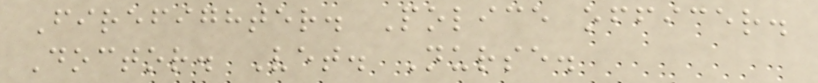Firefighter. Police officer.
Doctor. Vet. Nurse.
